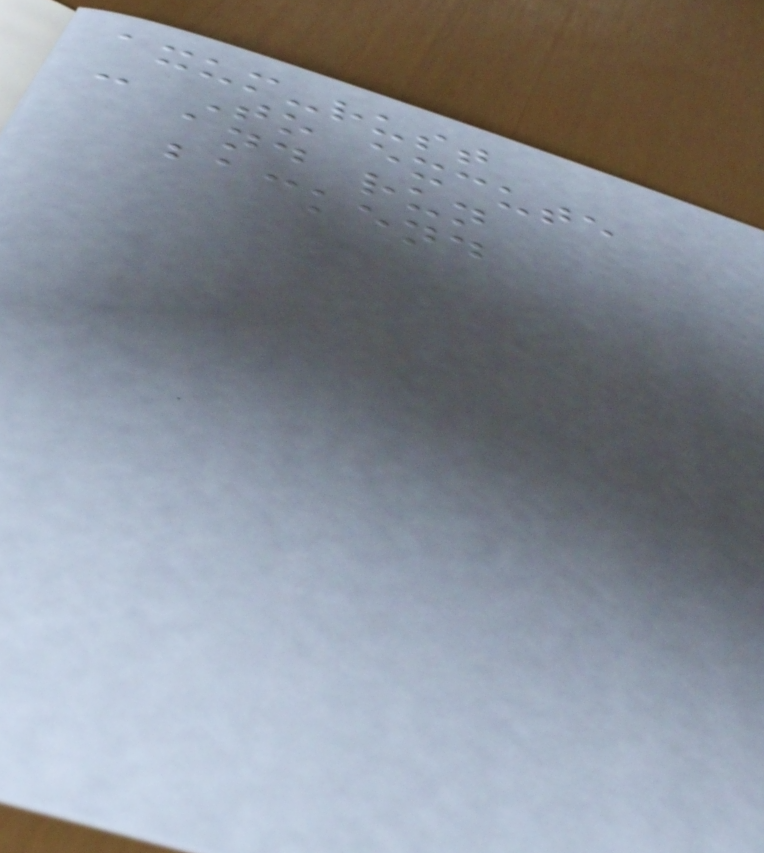axum-rust
- To excute
and run
backend
